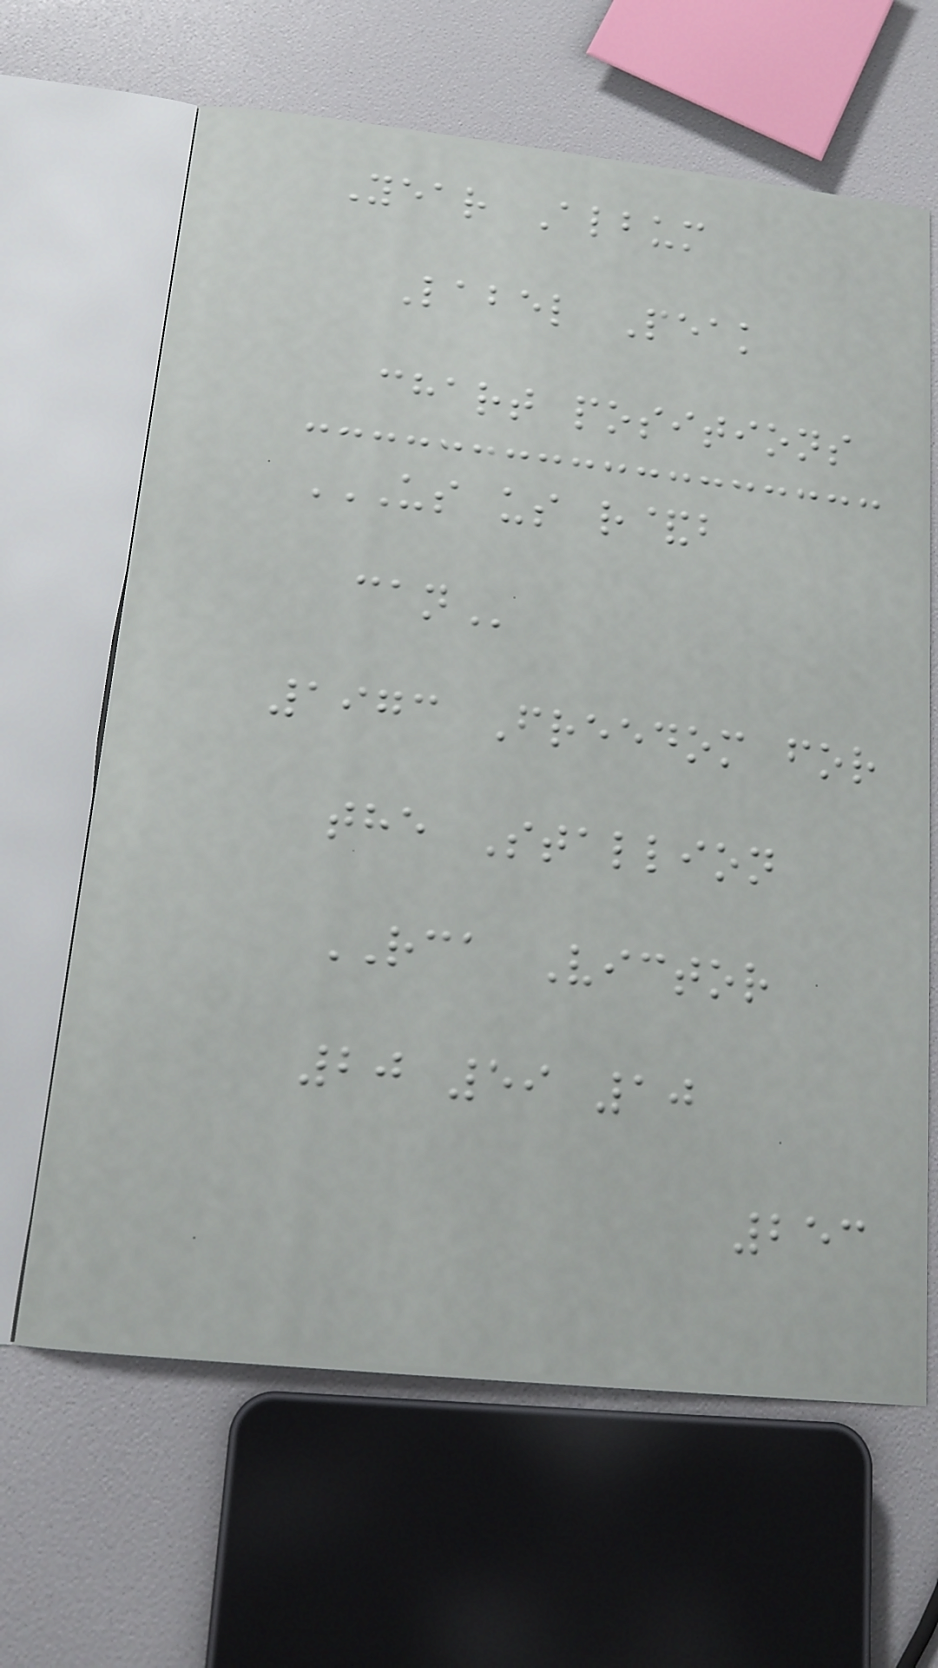Year Album
Label Peak
chart positions
US US R&B
CAN
1973 Freedom for
the Stallion
RCA Victor
20 59 10
253
